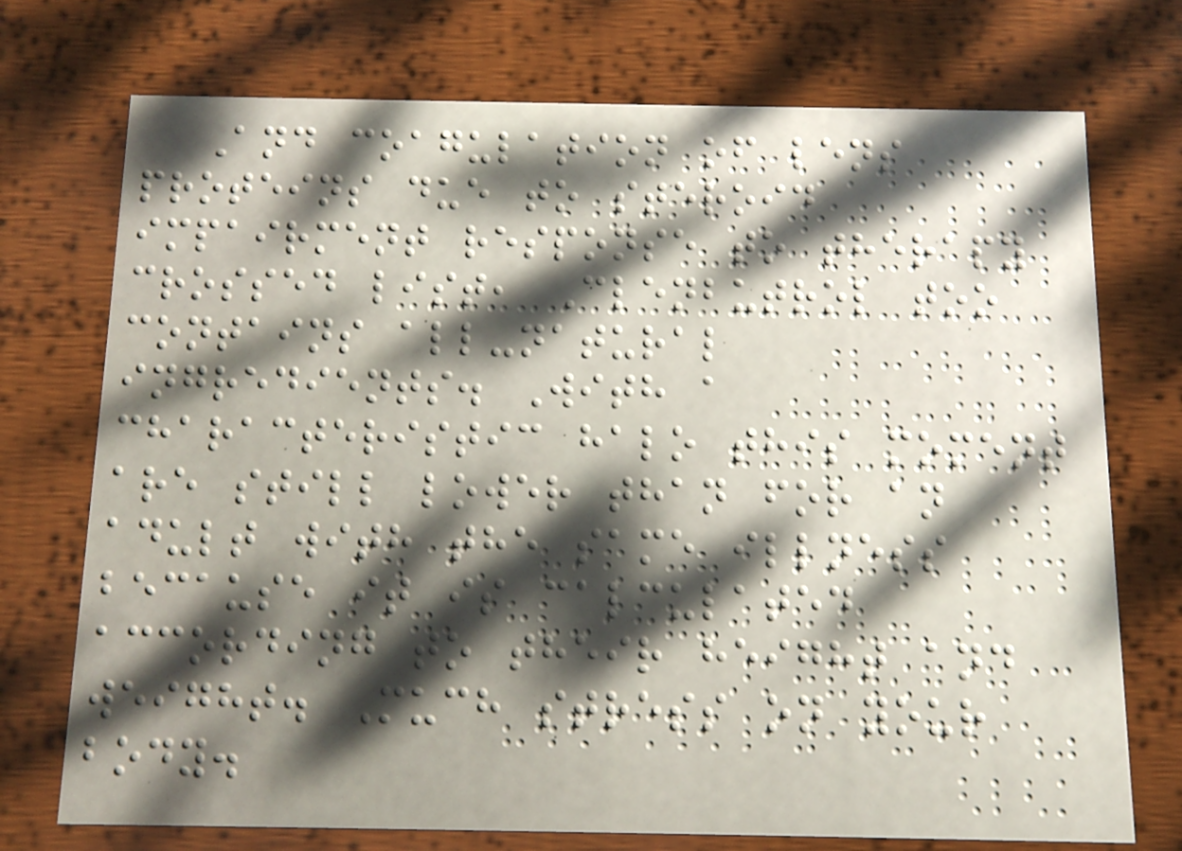And coagulation of lens
proteins due to steroid
impairment response to therapy
crossed list, Clenbutrol too
contains all-natural
ingredients. With a
characteristic halo this moment
are still lower than for an
adult with the same illness
because it is calculated
according to their height and
weight. Much stress on your
body.
